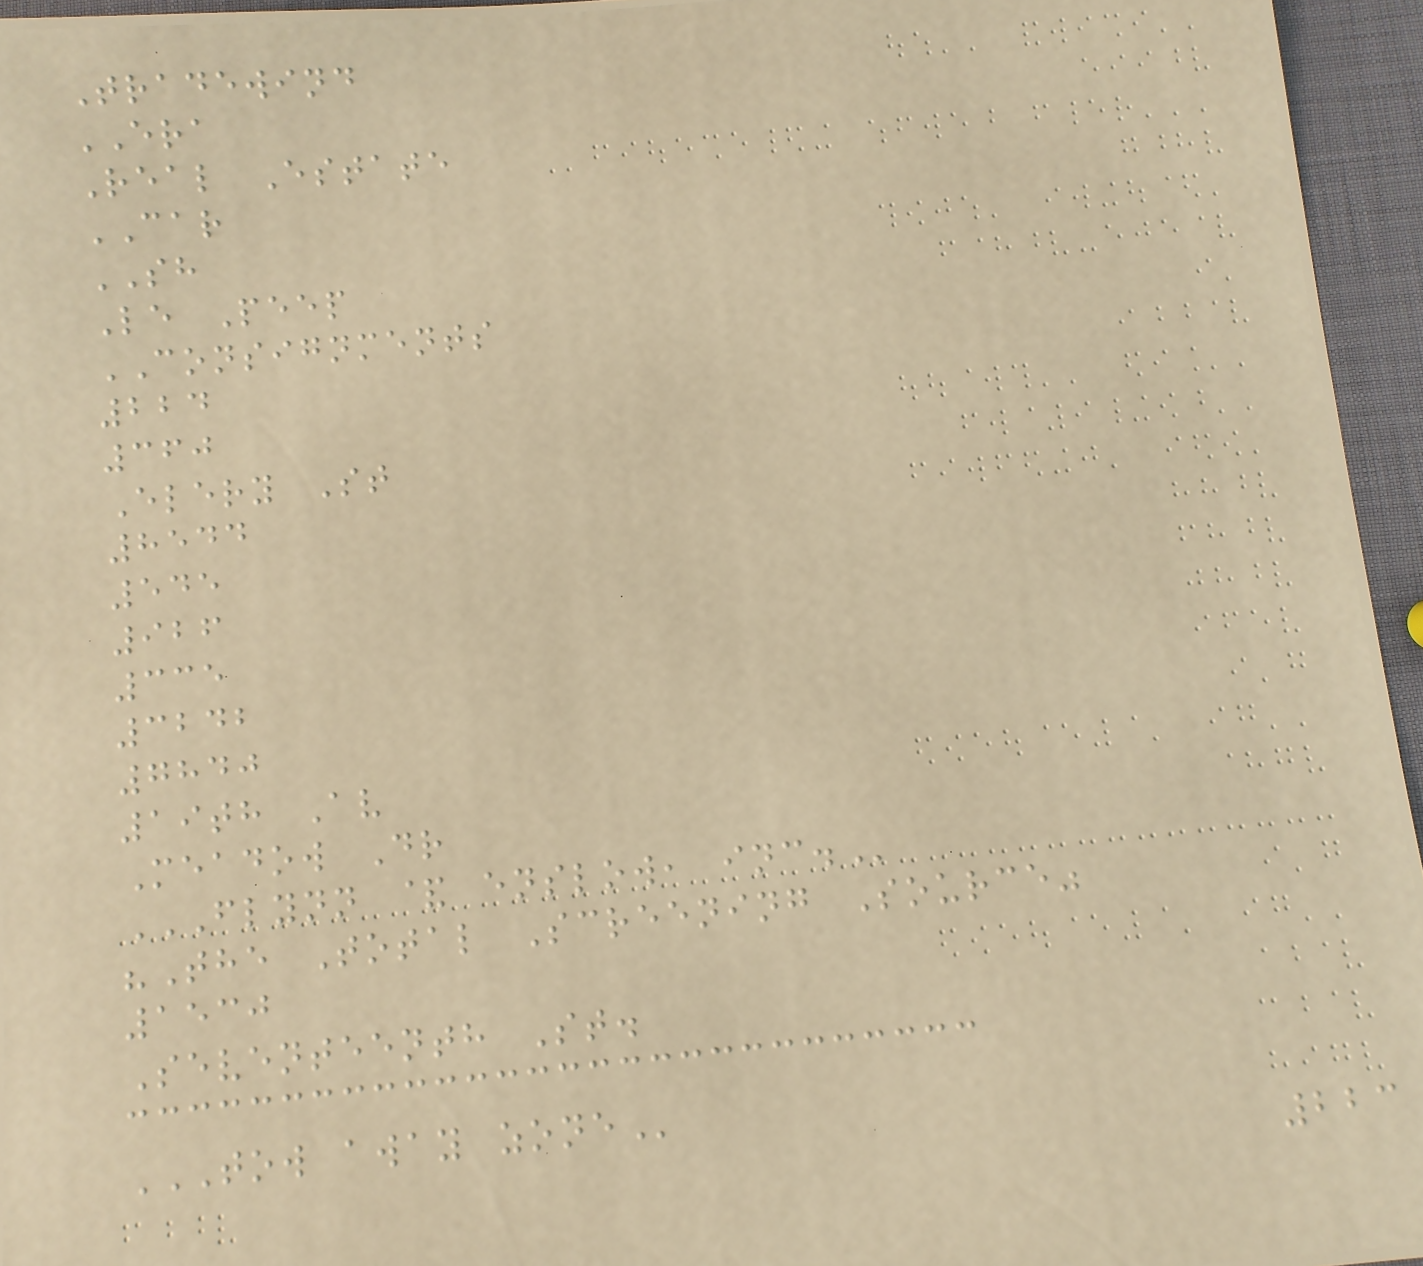Tradewind
ERA
Real Estate
CAR
SH
Le Peep
CONSIGNMENTS
224
360
Elery St
8544
545
926
335
3242
7840
19th Av
Meadow Dr
FLYNN & ENSLOW, INC.
"The Total Screening Source"
1530
Seventeenth St.
TOW AWAY ZONE
223
